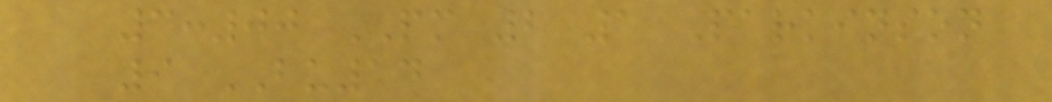3:00 PM 2 1 Parkinson
9 BU14
